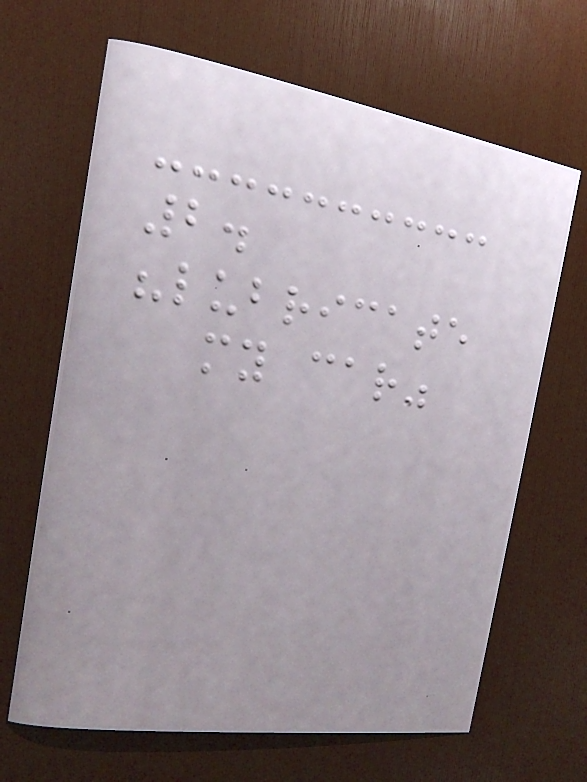2.
"lubricate
my car"
